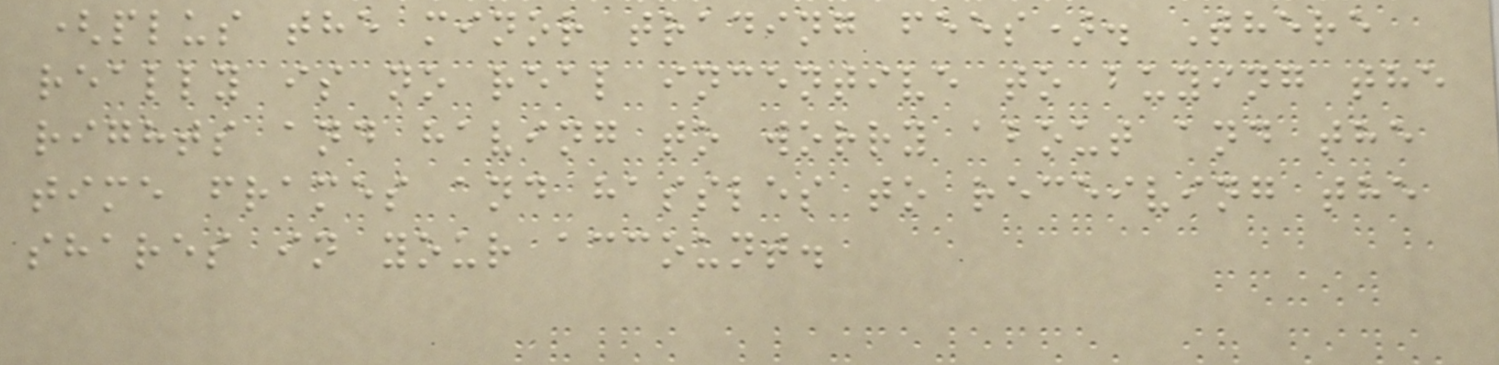(plus the minor trading fees). There
really is no real incentive to buying the
rights and having to worry about and the
time frames and hassles to receiving the
shares in your account.
